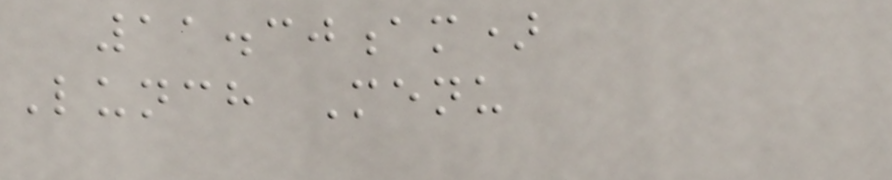11.30am)
Lunch Menu
